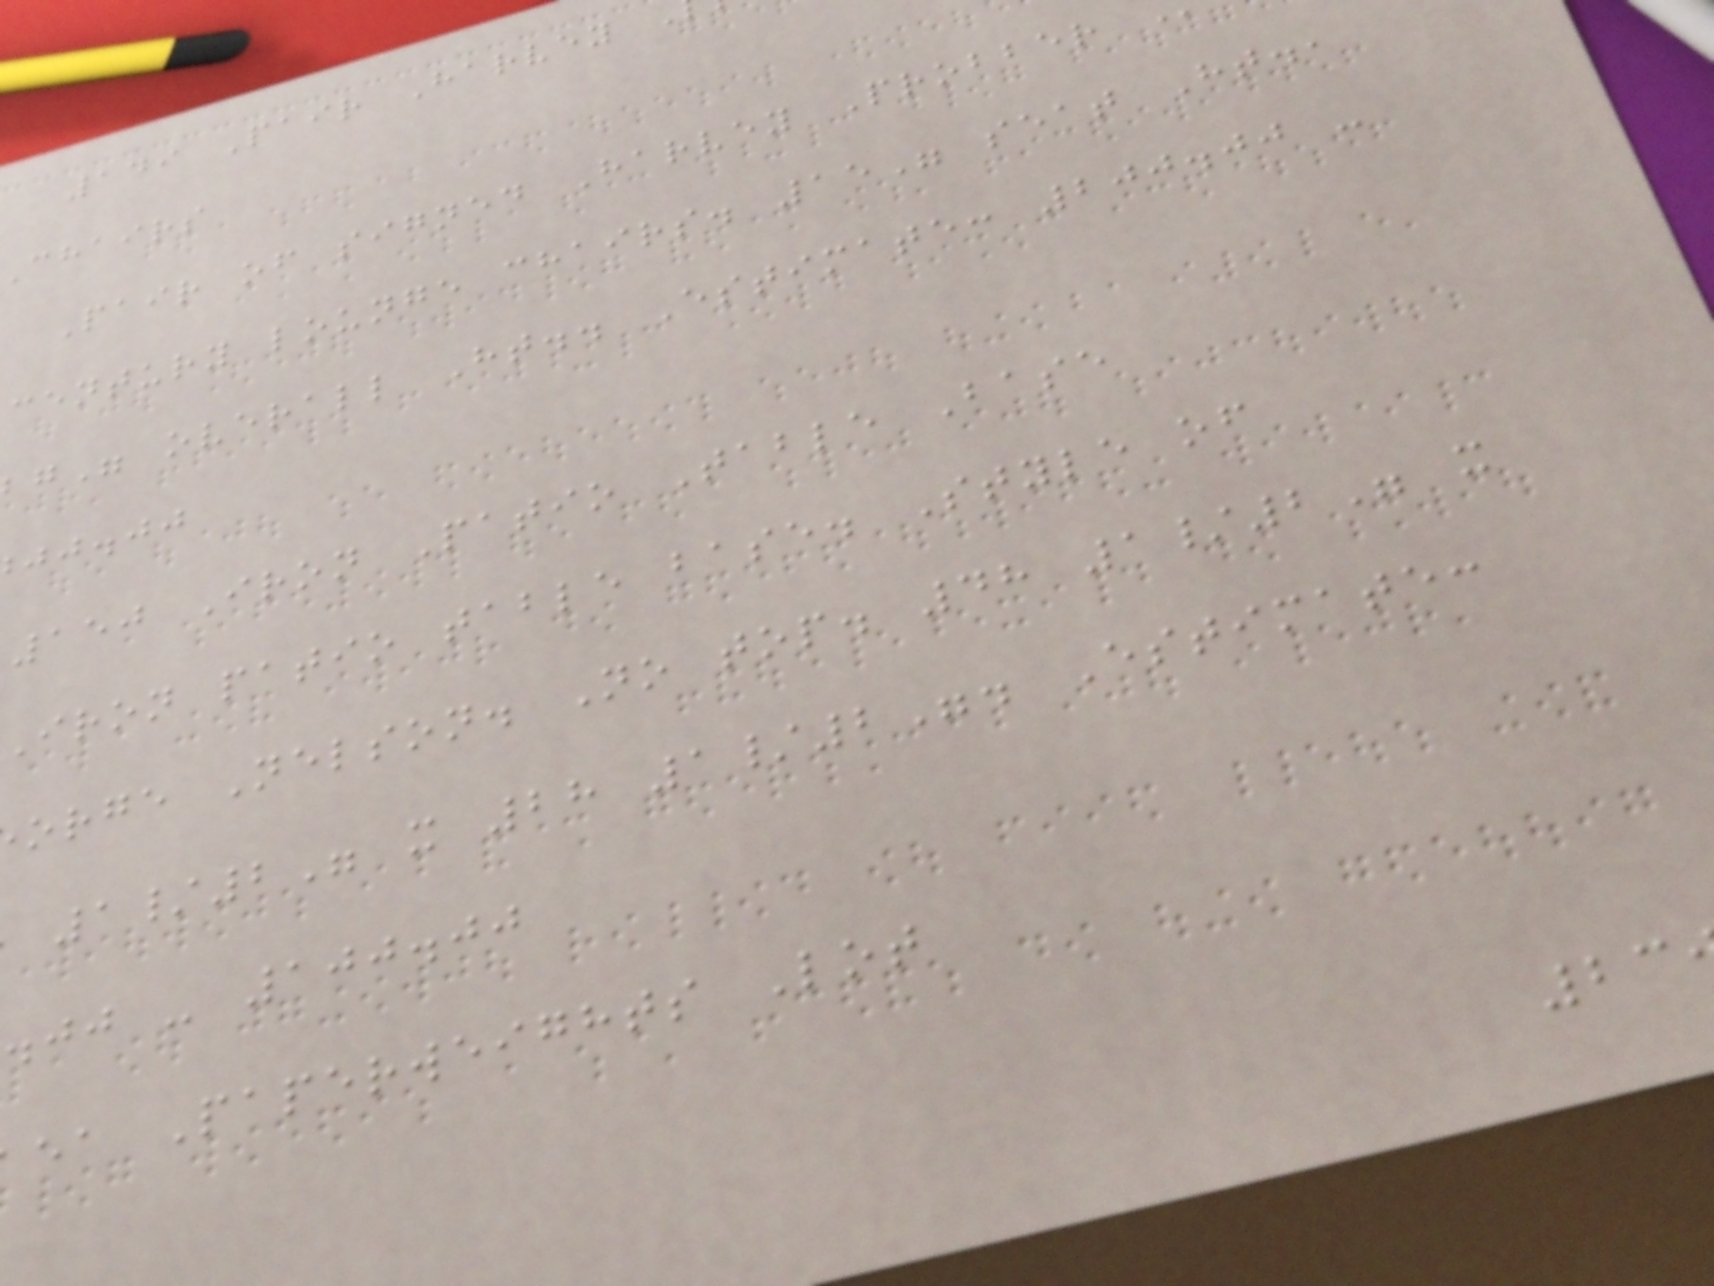149 Pair Harvey
chairs
Pair of signed Harvey Probber
century lounge chairs. 15" seat Ht.,
jj.jj
150 Iron Patio Table Base
Iron patio table base. Style of
orge Nelson. No top. 48 1/2" x
1/2" x 28 1/2". Estimate:
.jj - 100.00
ea Paperweights Lot
